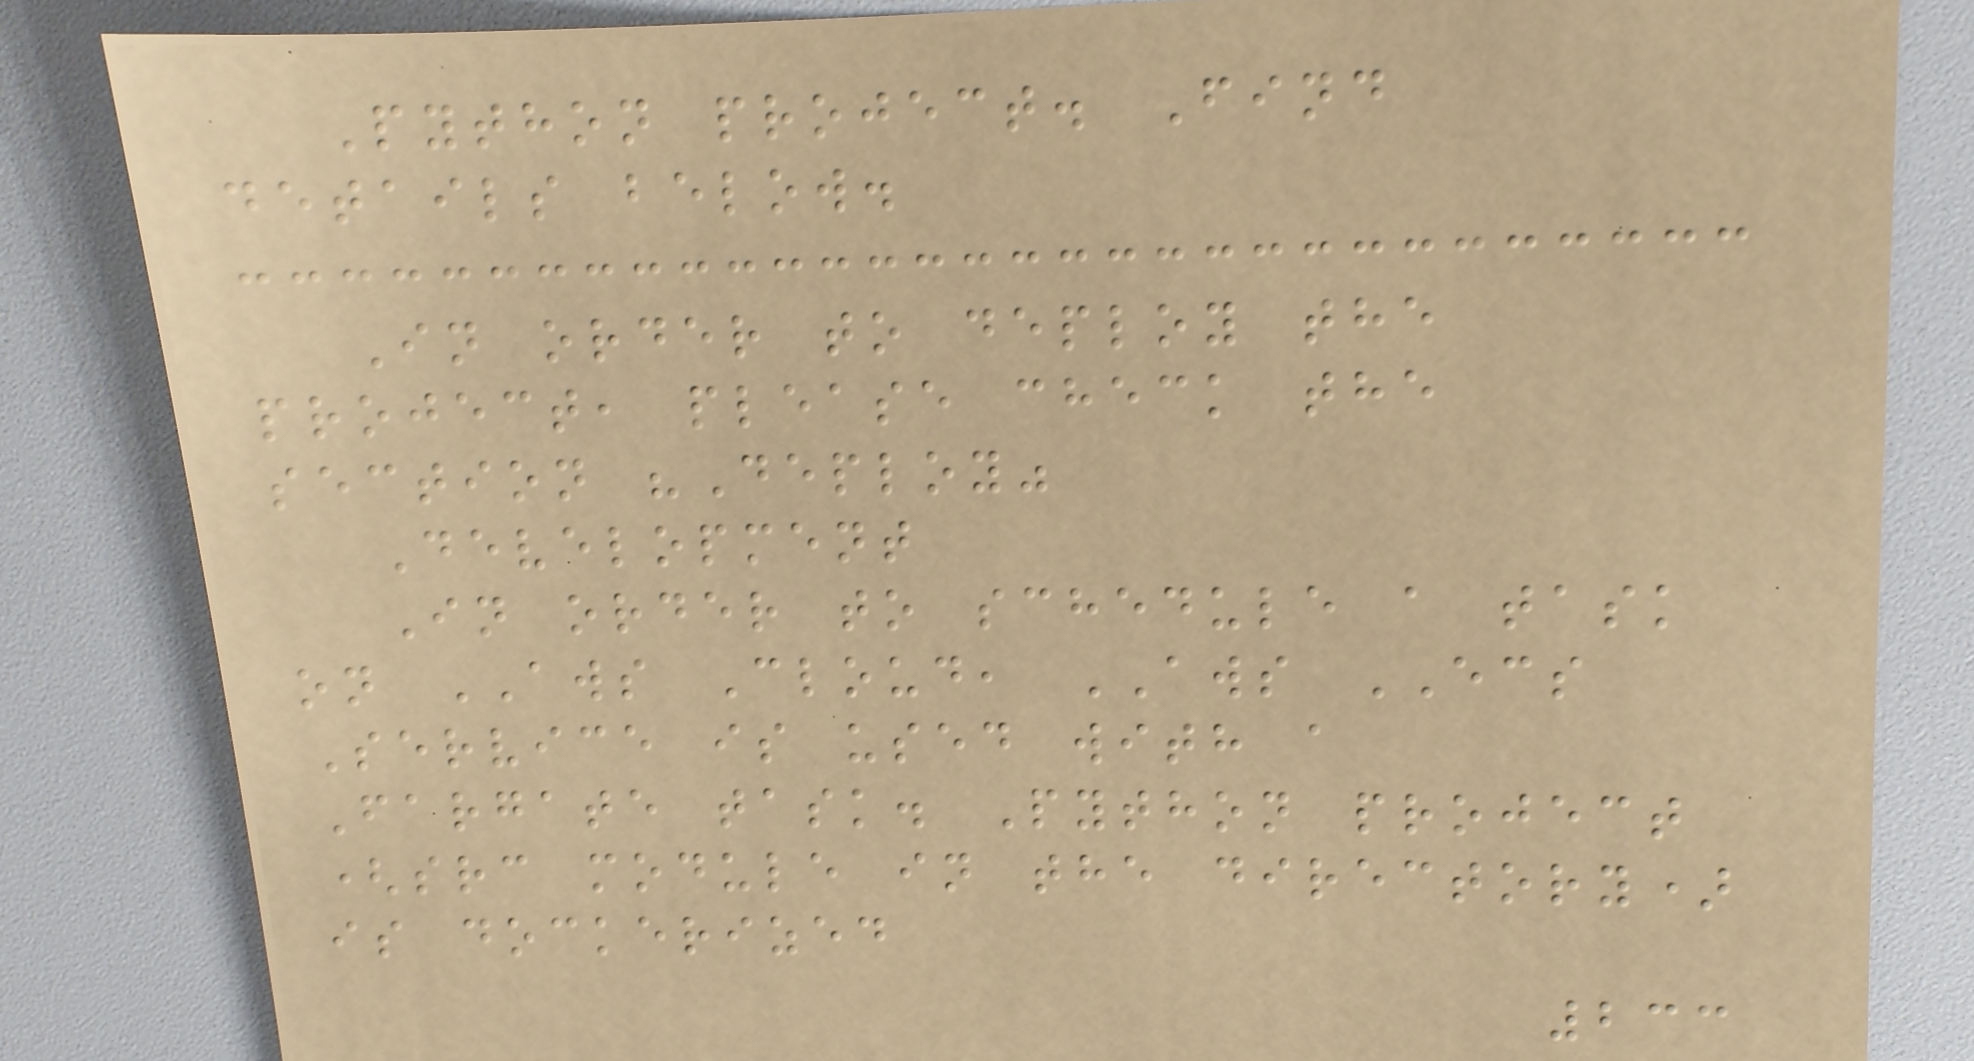Python project. Find
details below.
In order to deploy the
project, please check the
section "Deploy"
Development
In order to schedule a task
on AWS Cloud, AWS ECS
Service is used with a
Fargate task. Python project
(src module in the directory)
is dockerized
233
